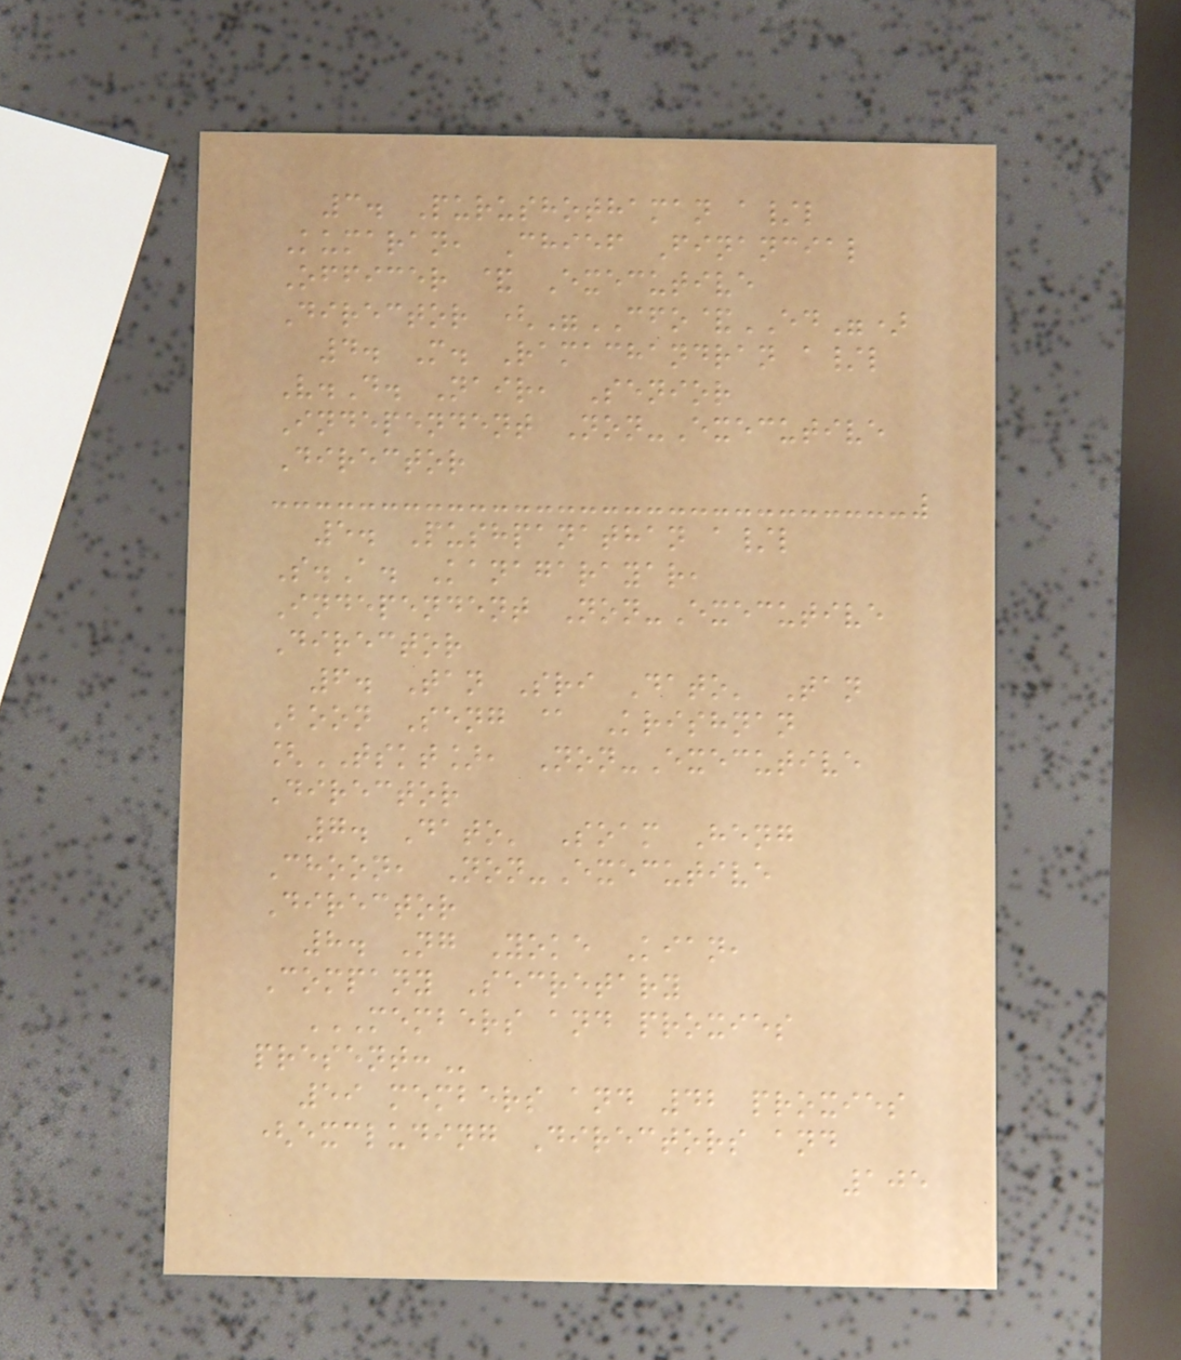3. Purushothaman a/l
Kumaran, Chief Financial
Officer & Executive
Director ("CFO&ED")
4. M. Ramachandran a/l
V.D. Nair, Senior
Independent Non-Executive
Director
5. Pushpanathan a/l
S.A. Kanagarayar,
Independent Non-Executive
Director
6. Tan Sri Dato' Tan
Boon Seng @ Krishnan
[TSKT], Non-Executive
Director
7. Dato' Soam Heng
Choon, Non-Executive
Director
8. Ng Yoke Kian,
Company Secretary
MEMBERS AND PROXIES
PRESENT:
59 members and 42 proxies
(excluding Directors and
105
